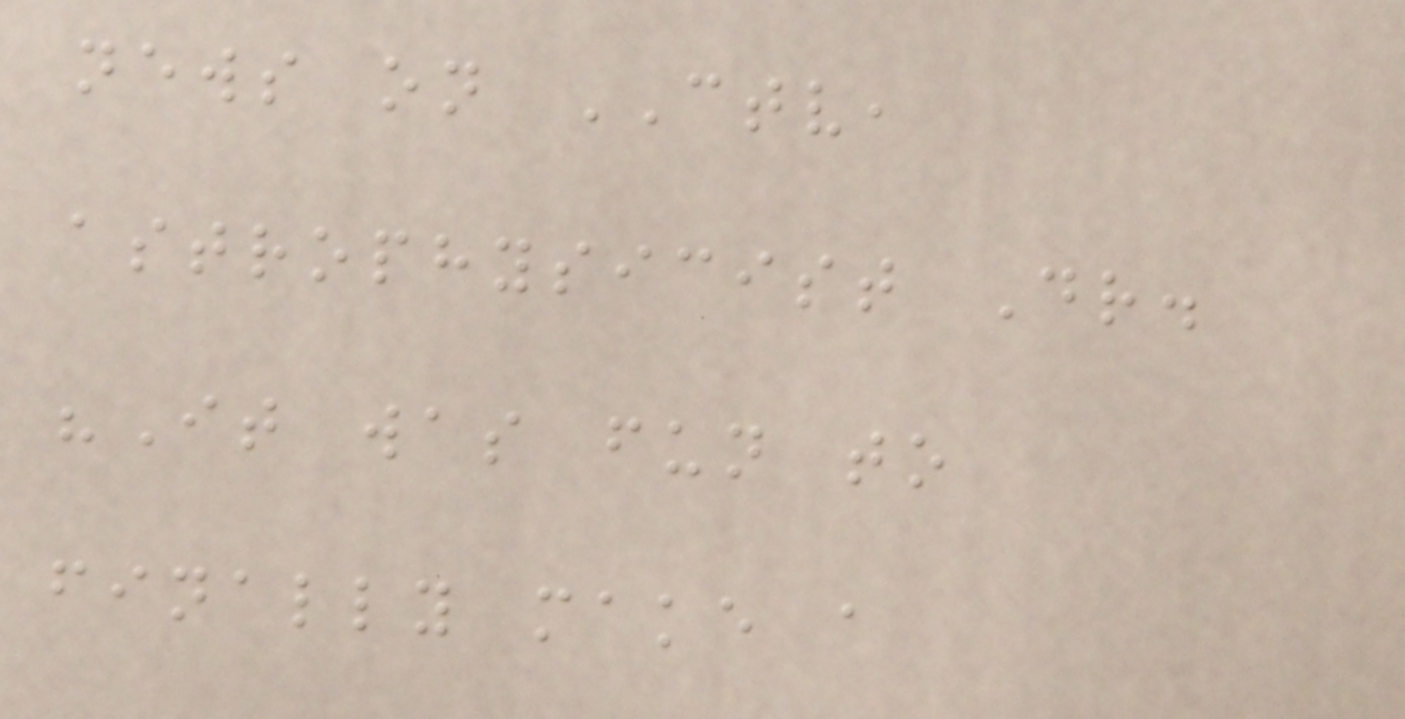news on CTV,
astrophysicist Dr.
"It was fun to
finally make a
